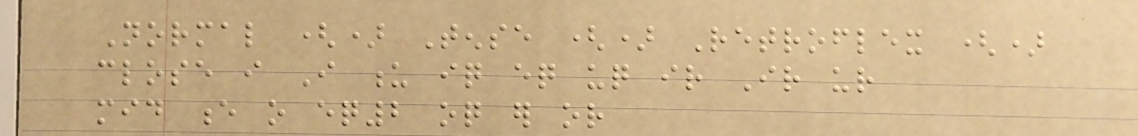Normal () Tense () Retroflex ()
close i I u iq eq uq ir Ir ur
mid e o eq2 oq er or
